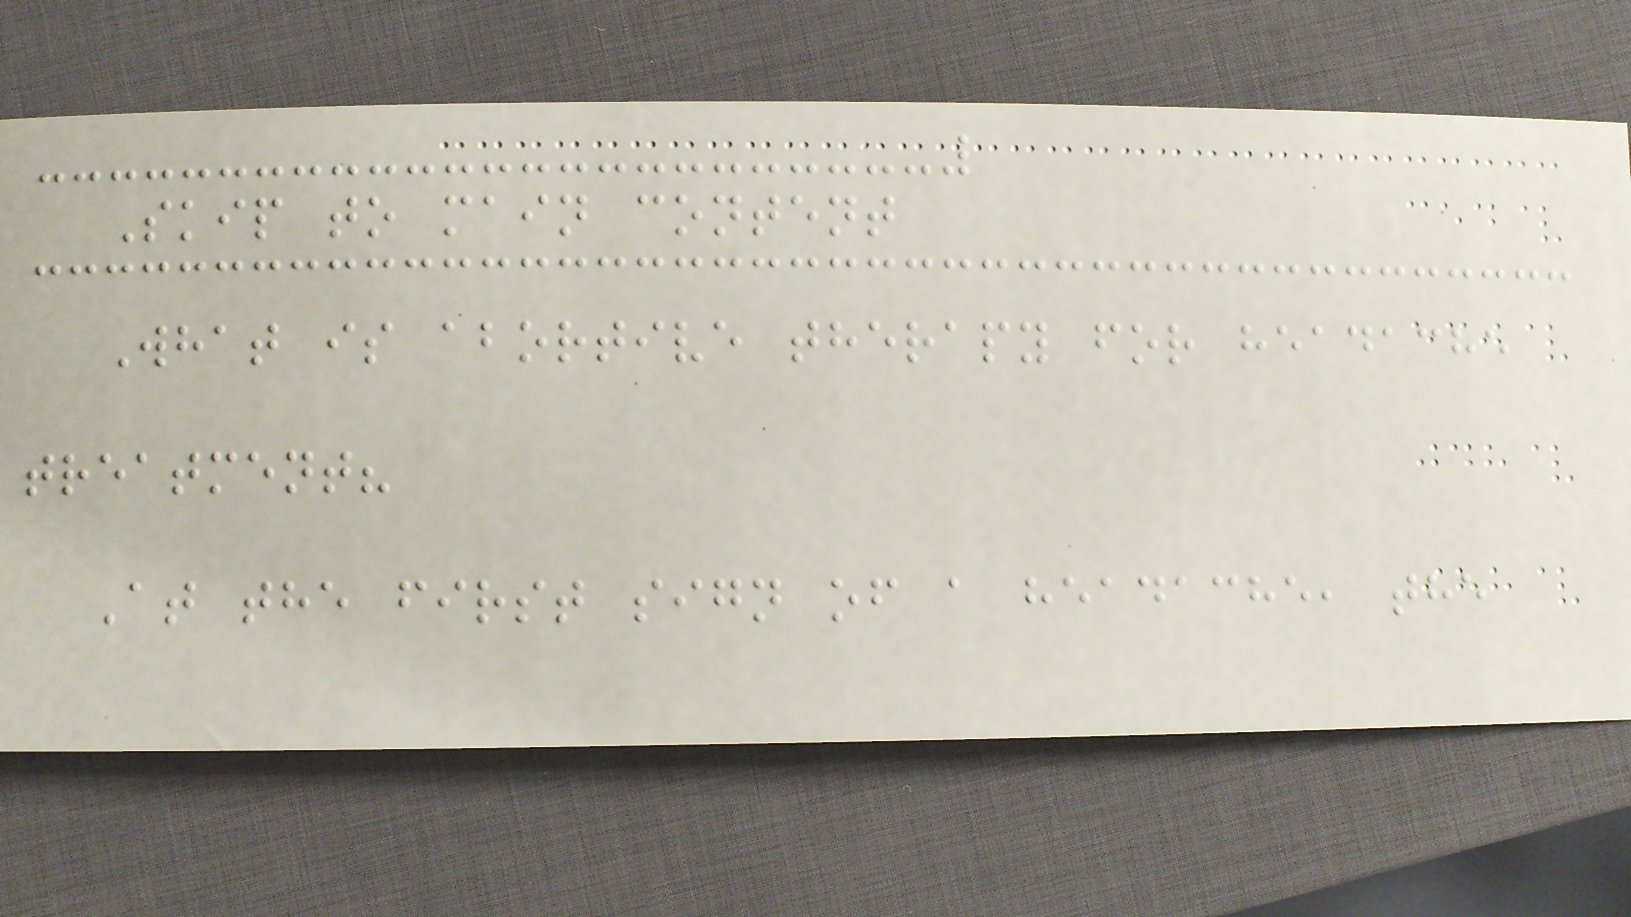Skip to main content
What is abortive therapy for headache
treatment?
At the first sign of a headache, the
